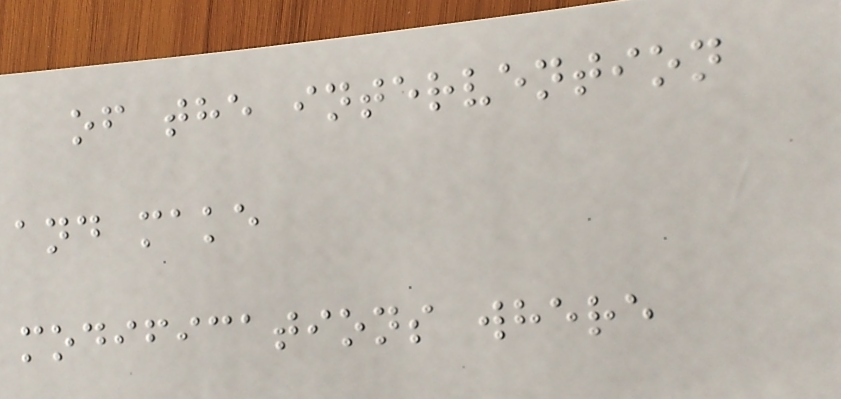of the intervention
and make
modifications where
